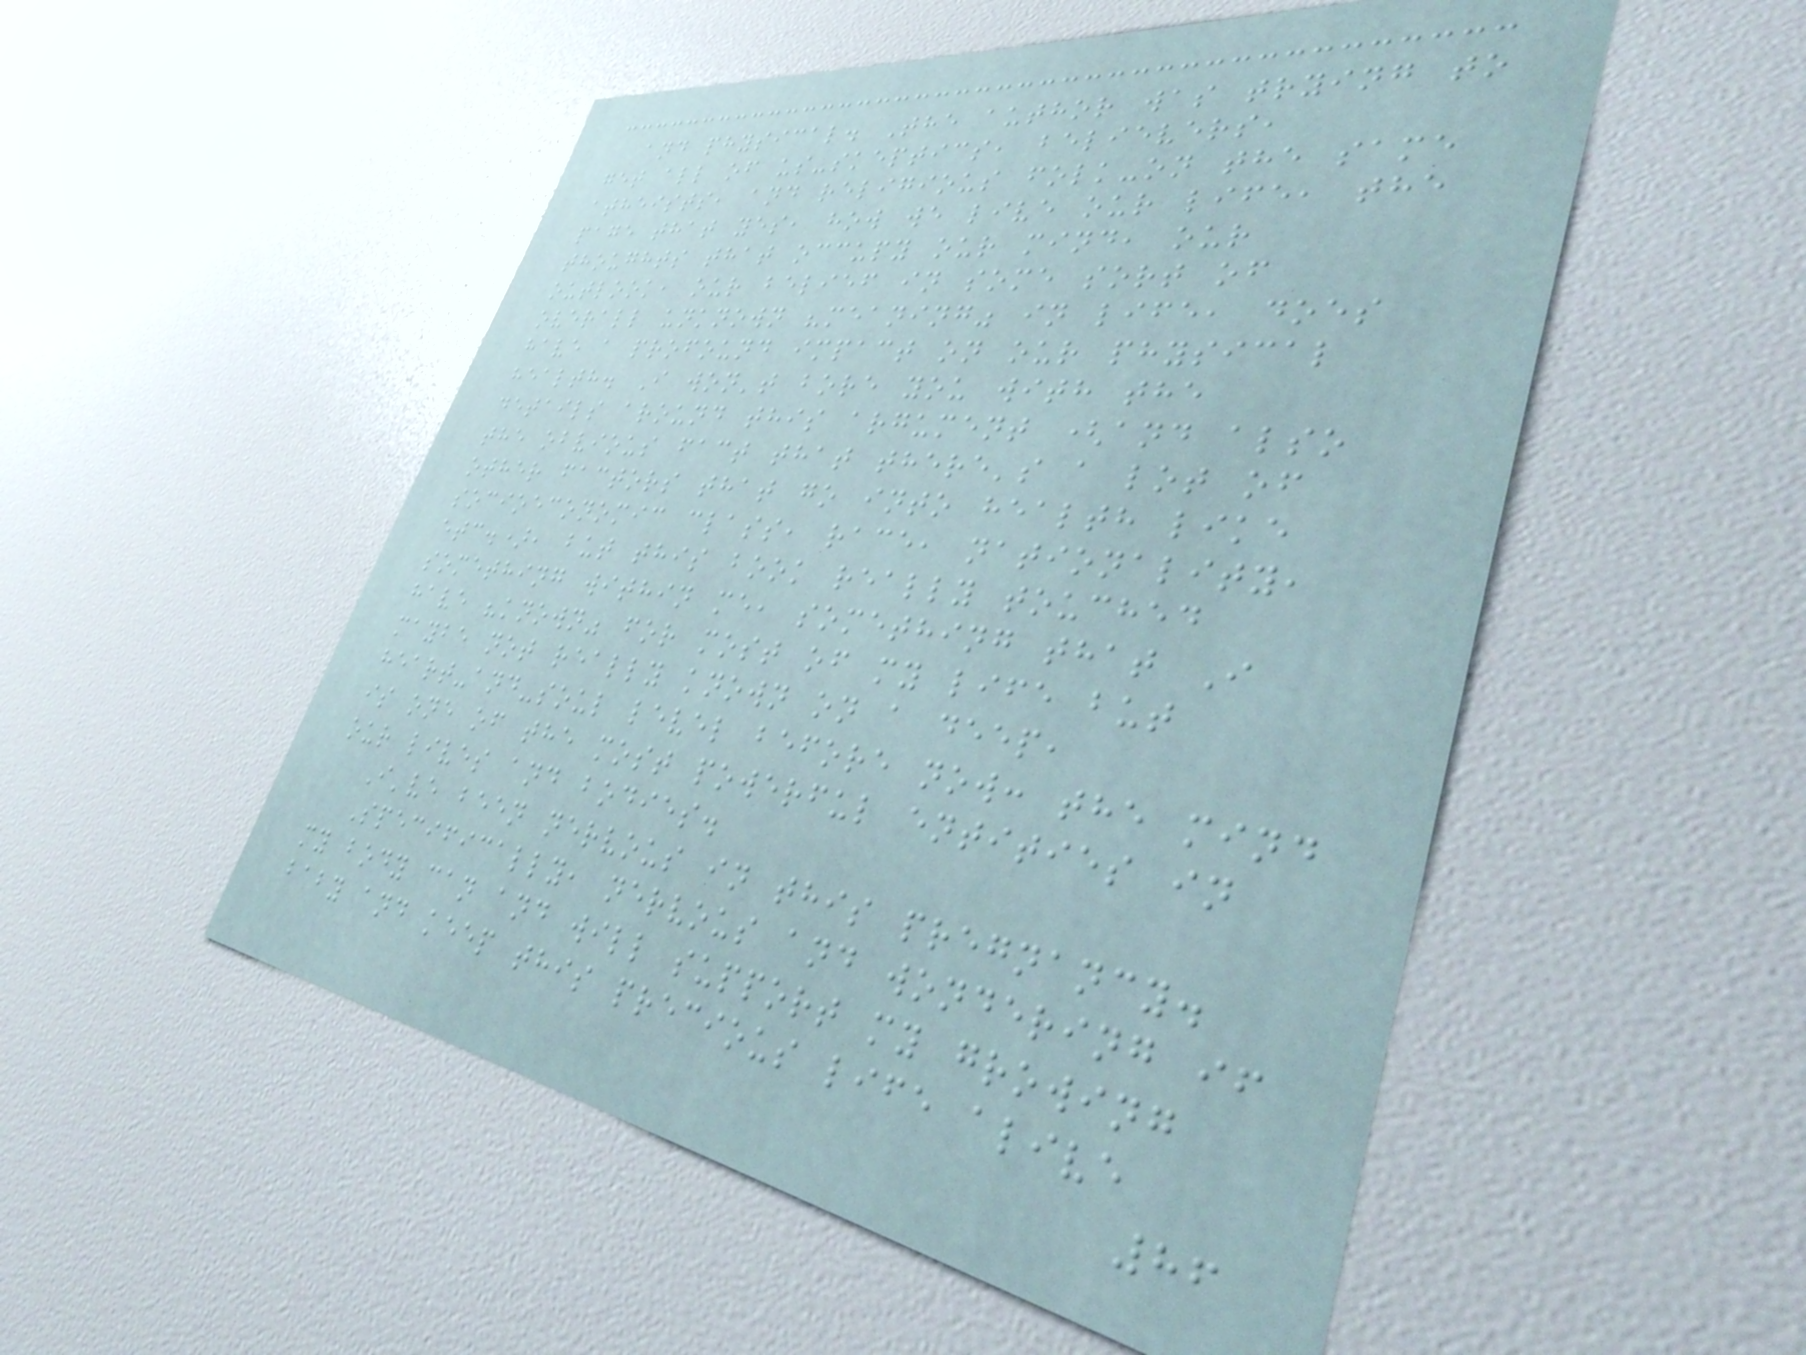and physical. The author was trying to
get all of us-skeptics, believers,
atheists, and religious folk-on the same
page that yes, how we live our life, the
thoughts that occupy our mind, our
outlook, our belief in some sort of
overall unknown "meaning" in life, does
have a profound impact on our physical
health. I won't bore you with the
details around this argument (and also
the obvious fact that there's a lot of
other factors that go into health like
socioeconomic class, race, nationality,
etc.), but this book really touched
something within me, something that I
have "known" for most of my life but
maybe not really known on a deep,
heart-and-soul level before now: the mind
is one of the most powerful entities in
our lives and bodies.
I've been nervous in this pregnancy.
Specifically, nervous and wondering if
my body can and will support my growing
baby and keep this precious life alive
86
